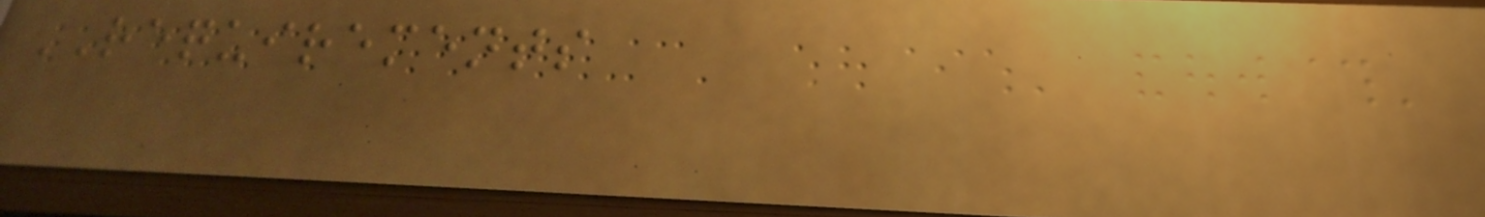REQUIREMENTS
